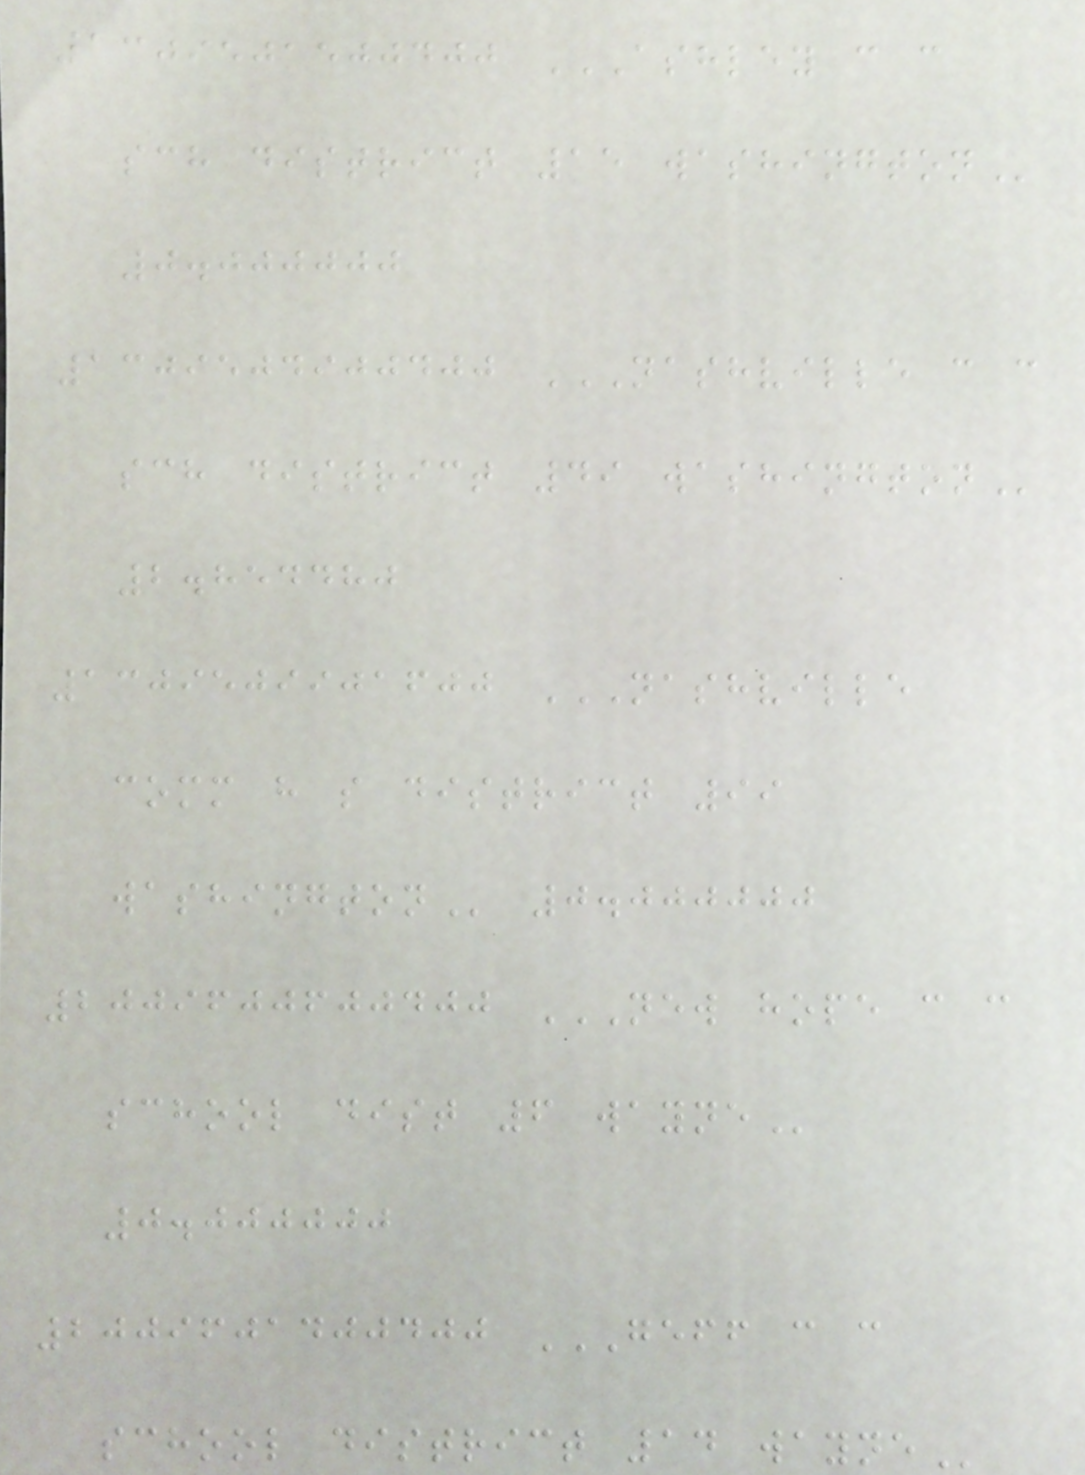1309501500400 ASHLEY C C
SCH DISTRICT 15 WASHINGTON
0.000000
1309504900400 NASHVILLE C C
SCH DISTRICT 49 WASHINGTON
2.854480
1309509901600 NASHVILLE
COMM H S DISTRICT 99
WASHINGTON 0.000000
2009600600400 NEW HOPE C C
SCHOOL DIST 6 WAYNE
0.000000
2009601400400 GEFF C C
SCHOOL DISTRICT 14 WAYNE
